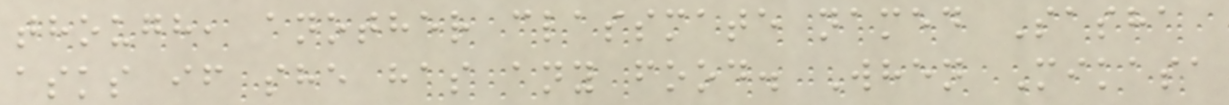though, another classmate named Sasha
asks if she has any food. When Mikasa
